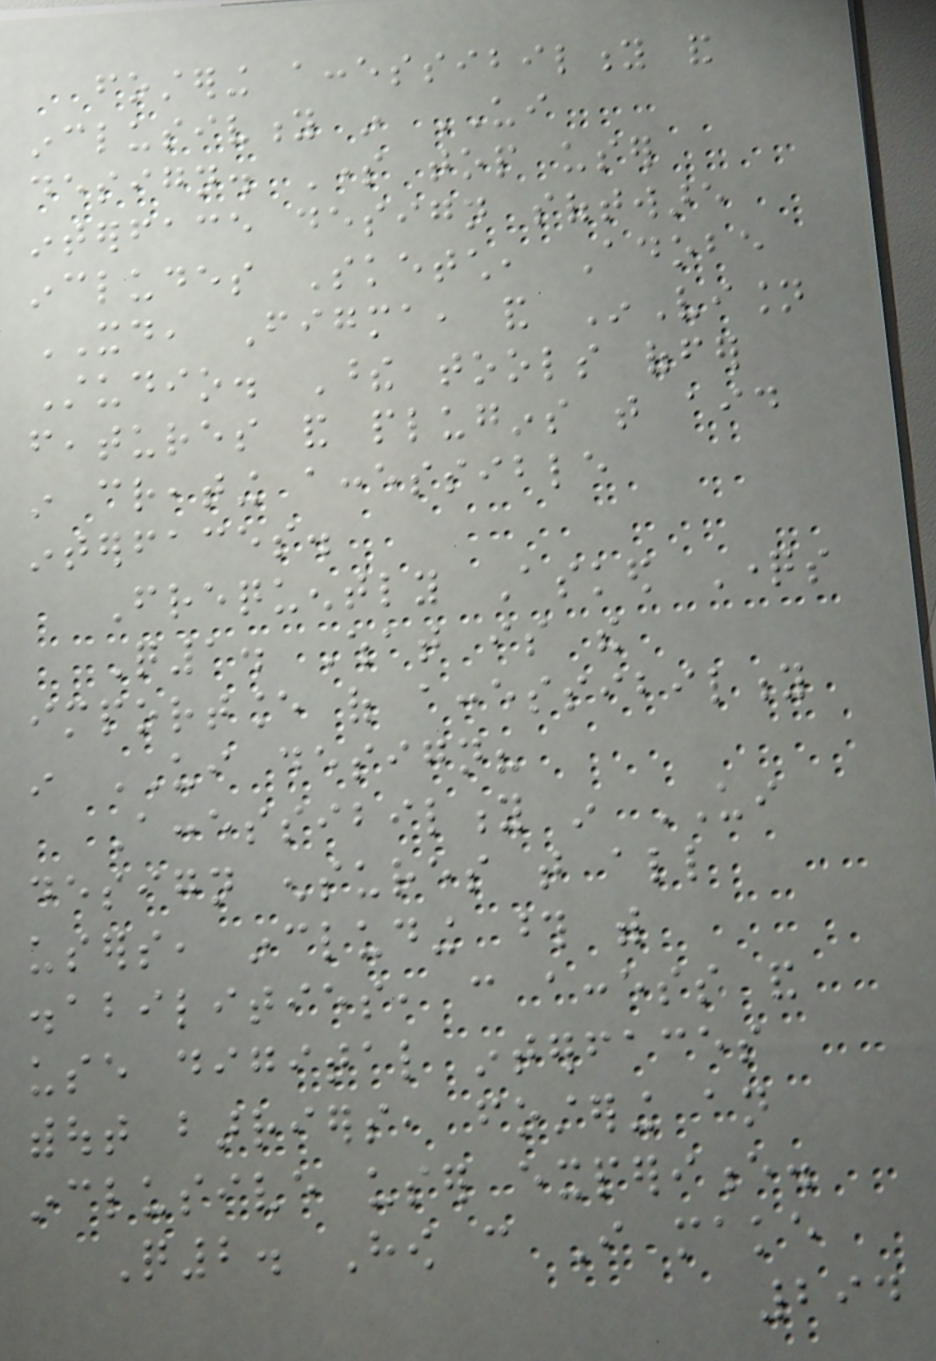fostering accessibility and
inclusivity in UI
design. Some top user
interface design software
includes Sketch, Adobe
XD, Figma, and InVision
Studio. These tools offer
features and plugins that aid
in creating accessible
interfaces.
Frequently Asked Questions
Q1. What is the
importance of accessibility
in UI design?
Accessibility in UI
design ensures that all
users, including those with
disabilities, can access and
use digital interfaces
without barriers, fostering an
inclusive user experience.
Q2. How can I make
294
